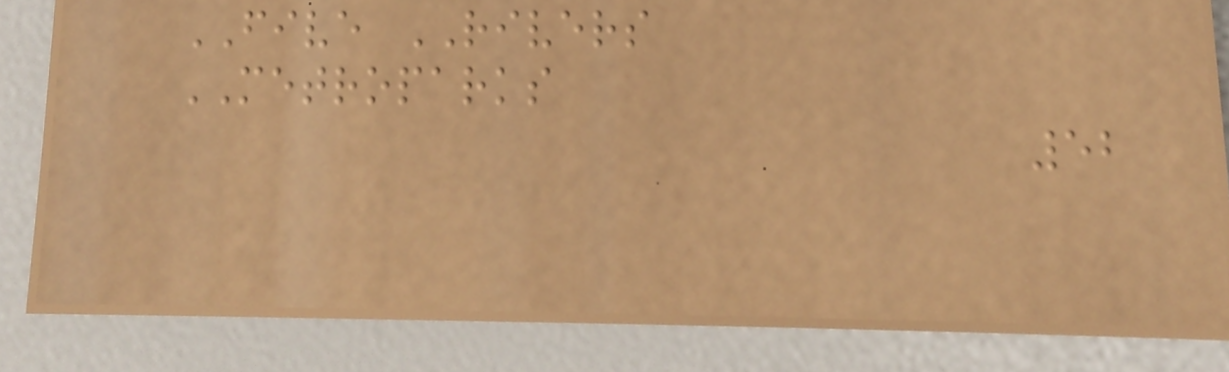FIVE RIVERS
METROPARKS
52
